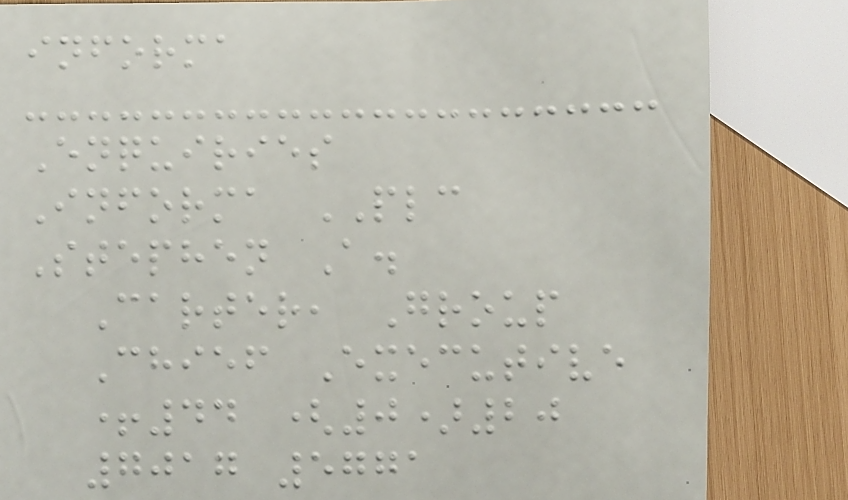informa
Enquiries
Informa PLC
Stephen A.
Carter, Group
Chief Executive
+44 (0)20
7017 5771
